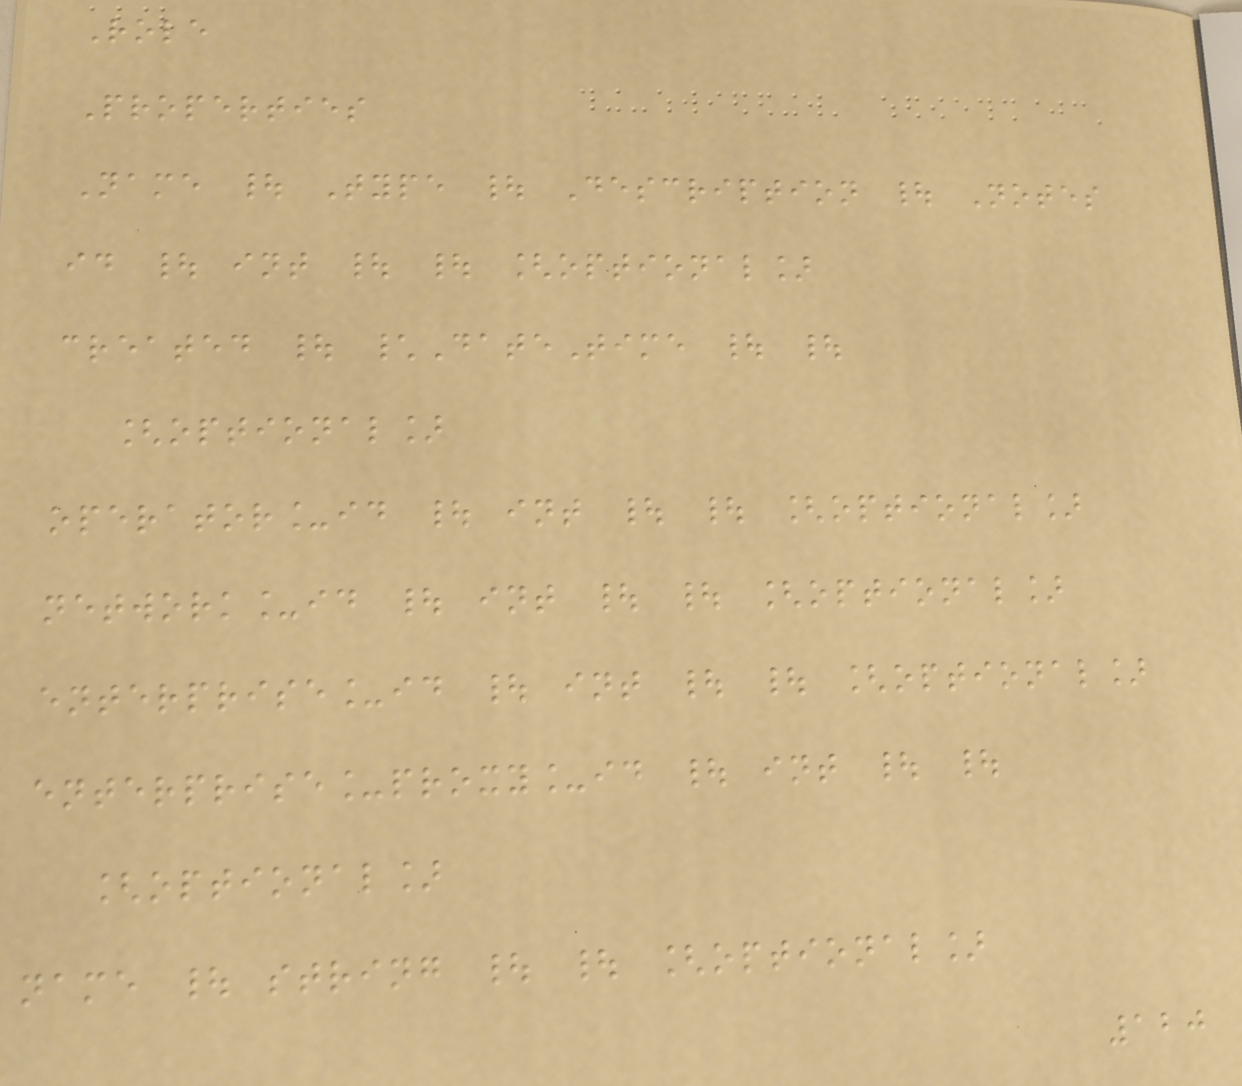Role
Properties
Name | Type | Description | Notes
id | int | | [optional]
created | \DateTime | |
[optional]
operator_id | int | | [optional]
network_id | int | | [optional]
enterprise_id | int | | [optional]
enterprise_proxy_id | int | |
[optional]
name | string | | [optional]
120
